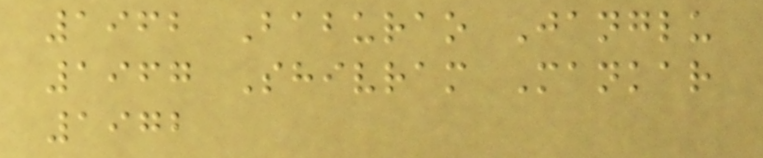1962 Baburao Janglu
1967 Shivram Mankar
1972
